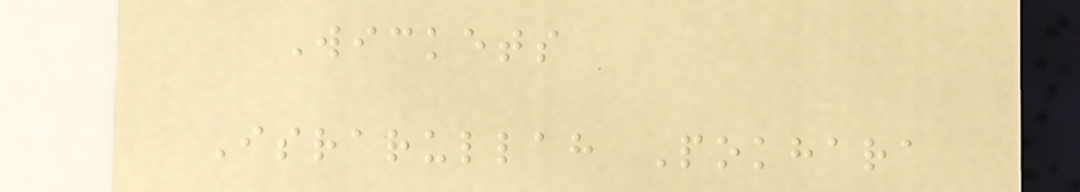Wickets
Israrullah Pokhara
